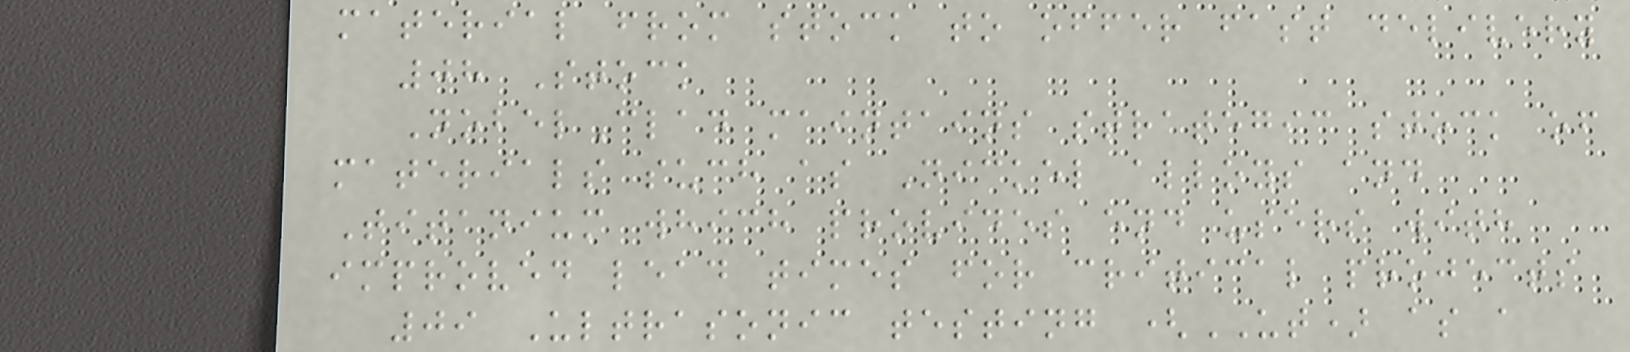material from stock to offer fast delivery
08 Stock
NobelClad maintains strategic stock of
materials such as Nickel alloys and
Titanium which provides end users with
improved lead times for critical projects
09 Ultrasonic testing (UT) as a
